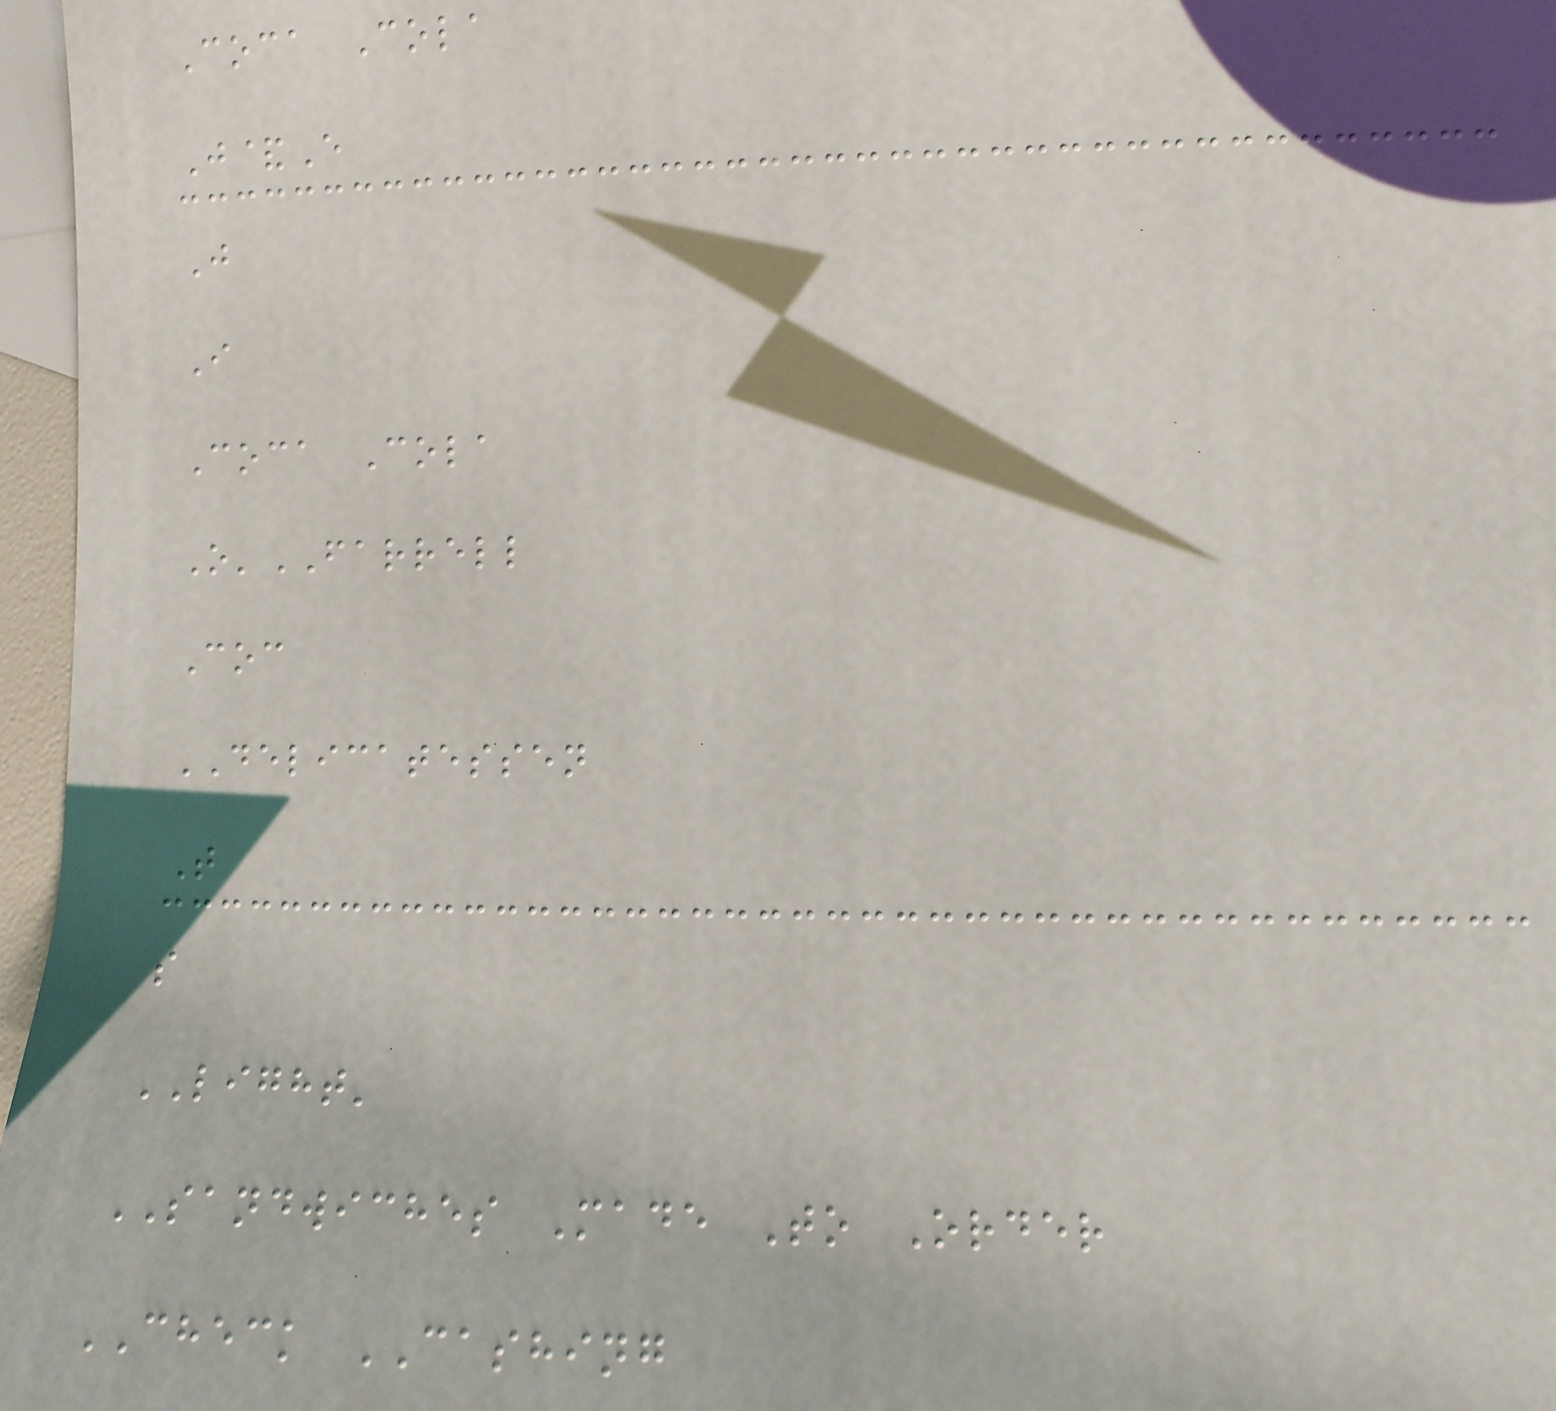Coca Cola
J&E
J
I
Coca Cola
O'FARRELL
Coc
DELICATESSEN
T
s
LIGHT'
SANDWICHES Made To Order
CHECK CASHING
